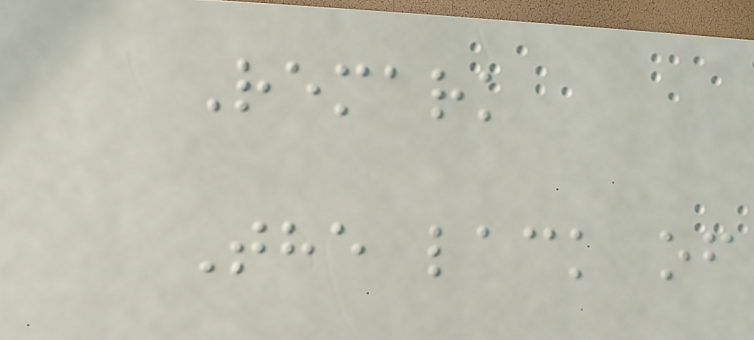Remark
The lack of
